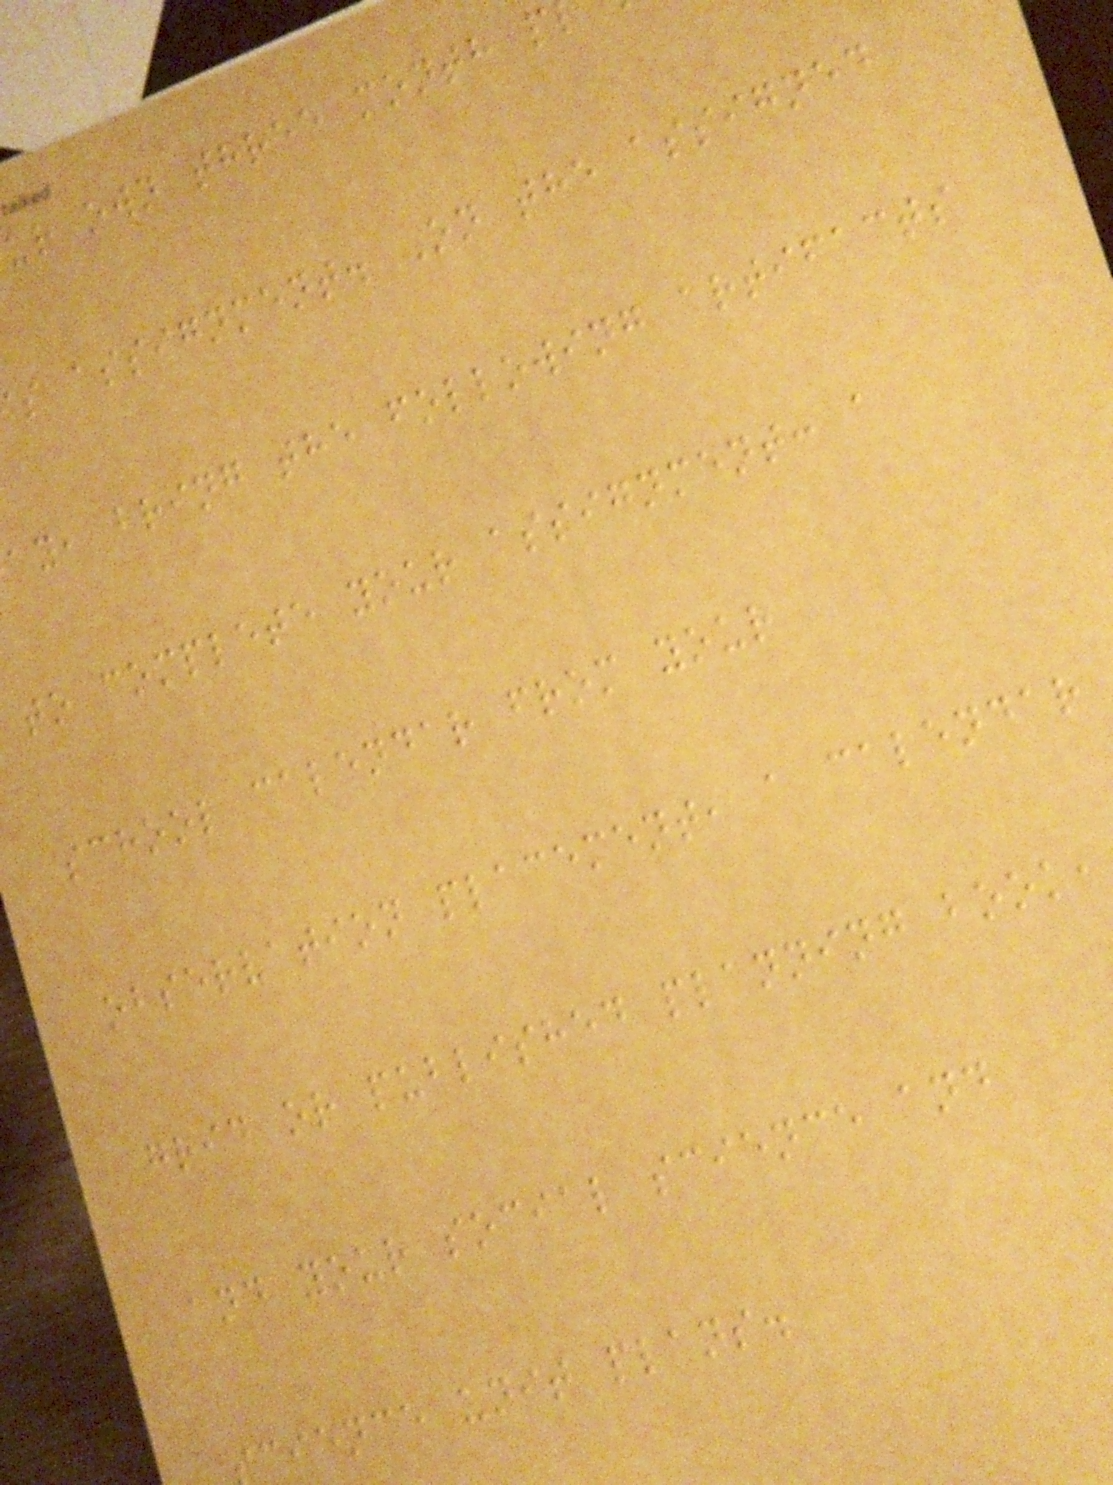ur own three month p
s assignment. On the assigned
ay, bring the following artifacts
to complete your assignment: a
school calendar from your
observation placement, a calendar
grid or published planning book,
and your social science and
cience unit plans.
